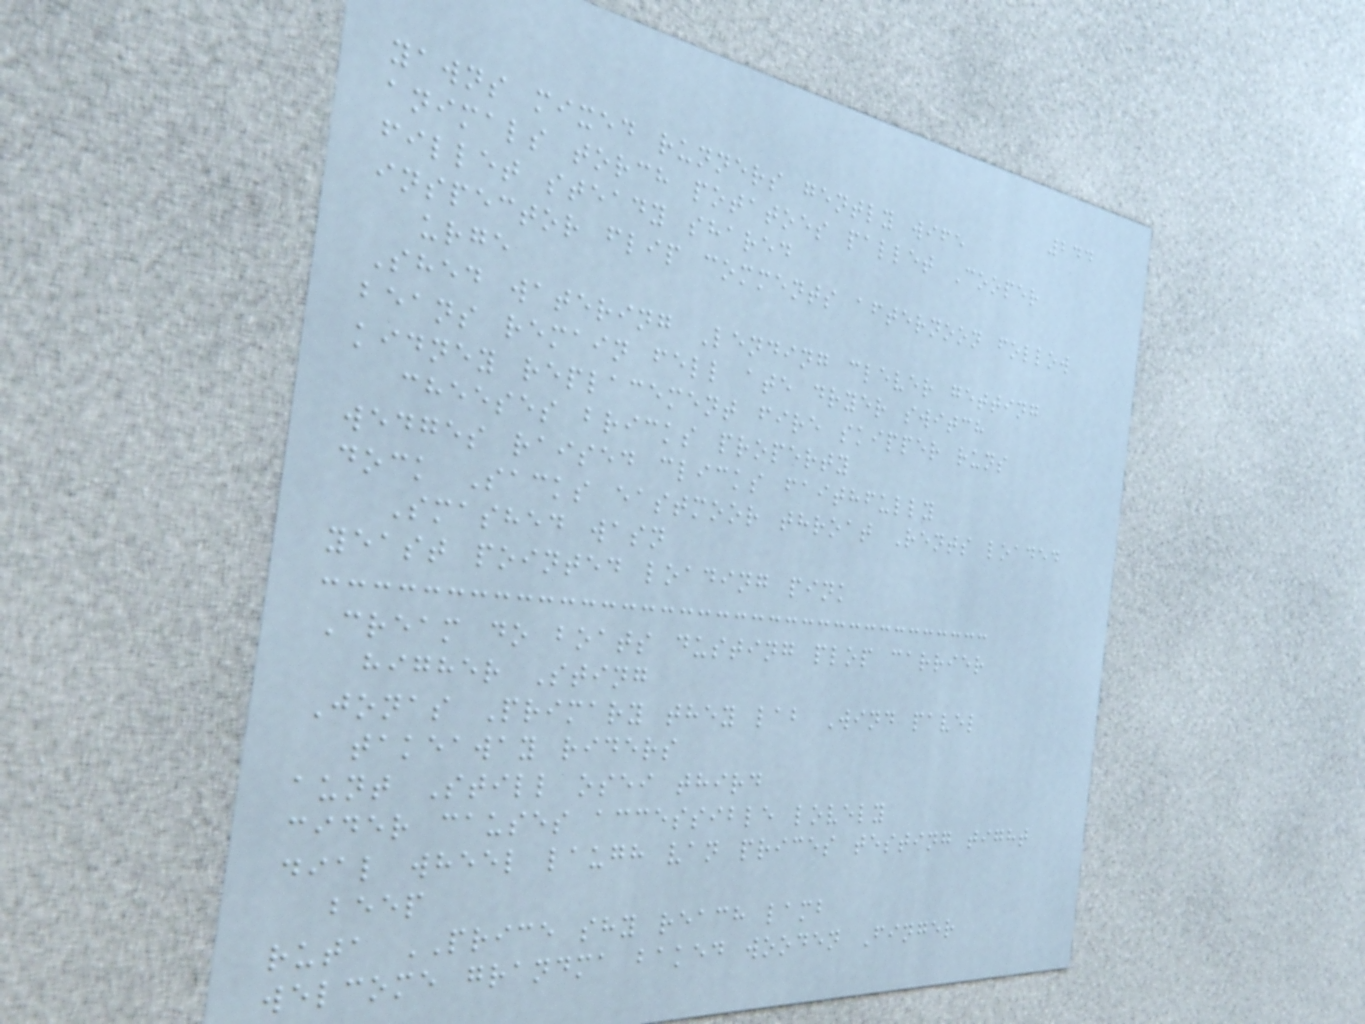244
yawns mixed runners gently wife
animals torch potatoes pallet Cooper
fillet steady shared
inspector flip comments afternoon follow
urge
Shed watering Lending clever getting
beans remain fell ate dryer switch
kidney replacement fire skipper runs
cheeses bricks property
wedges raised clicks faithfully
dock Sacks eastmoor throat Rents loaded
Smashed wasn
yeast pointed loading pink
Cream do boats dusting plop carrier
higher Sting
Jonas Primary they lab Wind pavel
takeaway riders
aunt Still osei third
cider causes accessible lovely
dial wheel laugh van prices testing tight
beep
ruta PRICE shy reach lamb
welcome grandma baked wooden Finger
